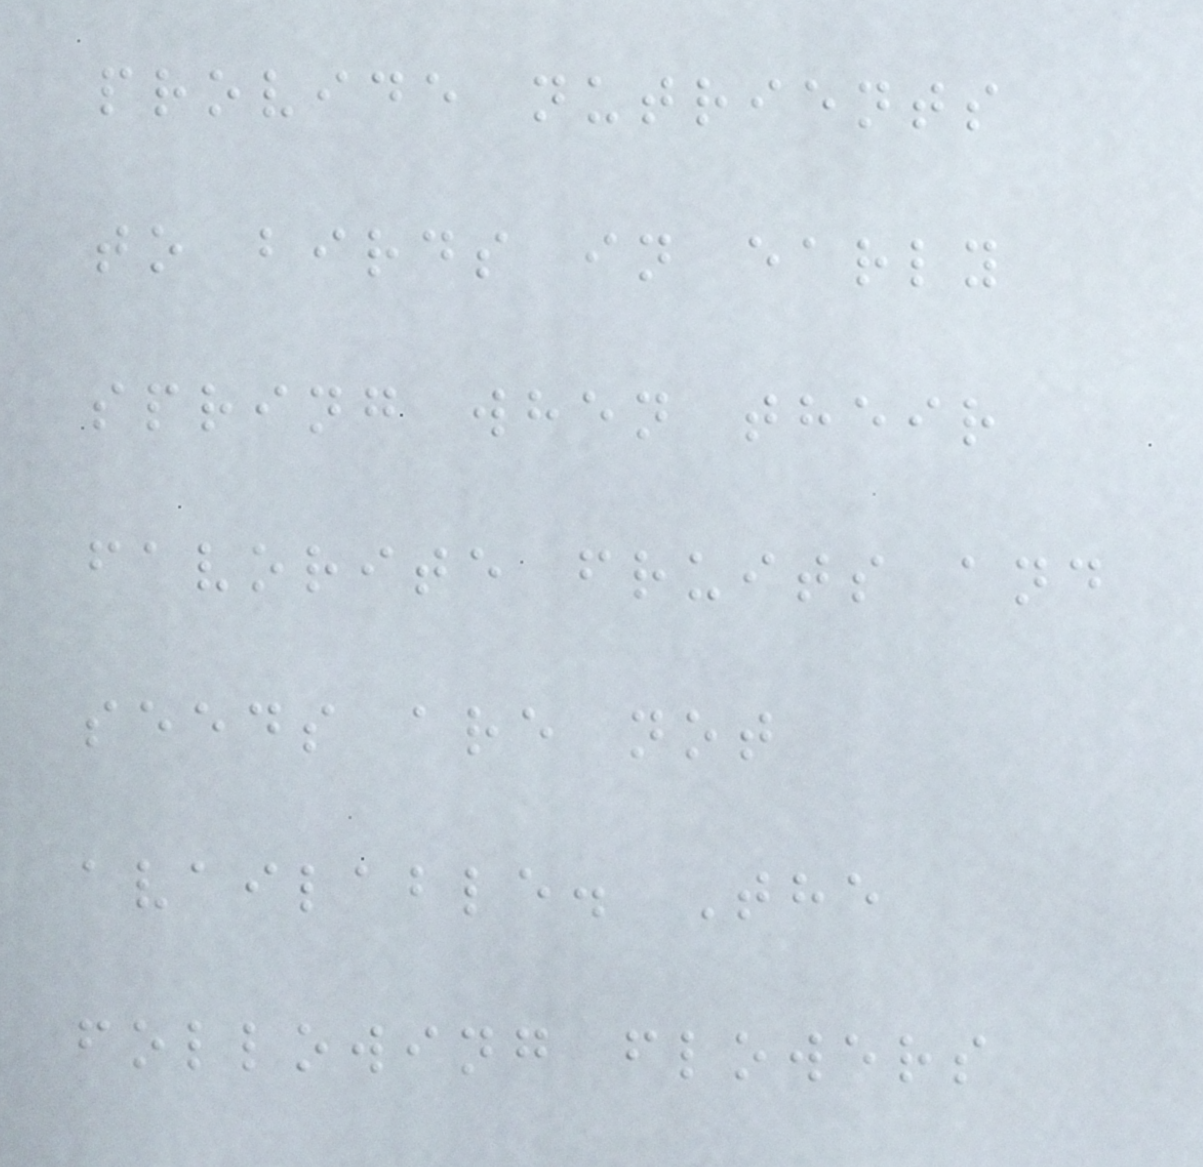provide nutrients
to birds in early
spring when their
favorite fruits and
seeds are not
available. The
following flowers
